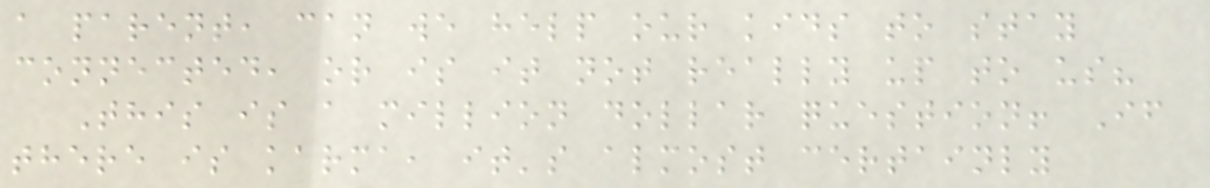a parent, can we help our kids to stay
connected, or is it not really up to us?
This is a million dollar question! If
there is karma, it's almost certainly
